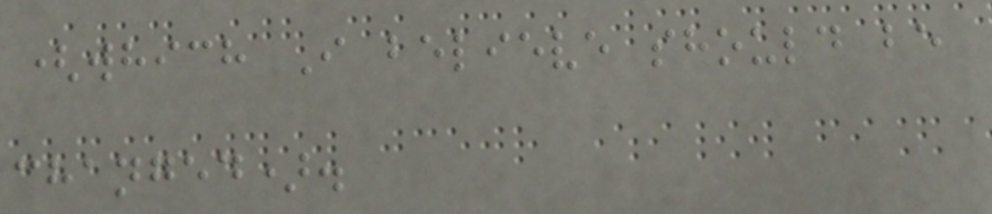(which I believe should be
changed).
